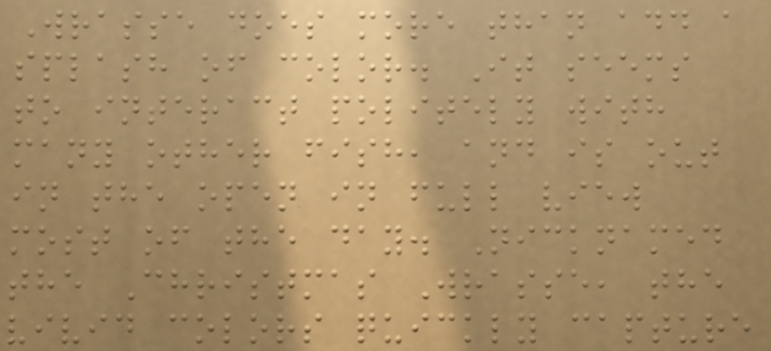Wrasse does more than add a
splash of color. It seems
to interact politely with
many other fish, and is out
in the open in full view
most of the day. Nicknamed
the Christmas Wrasse, the
vivid colors quickly capture
